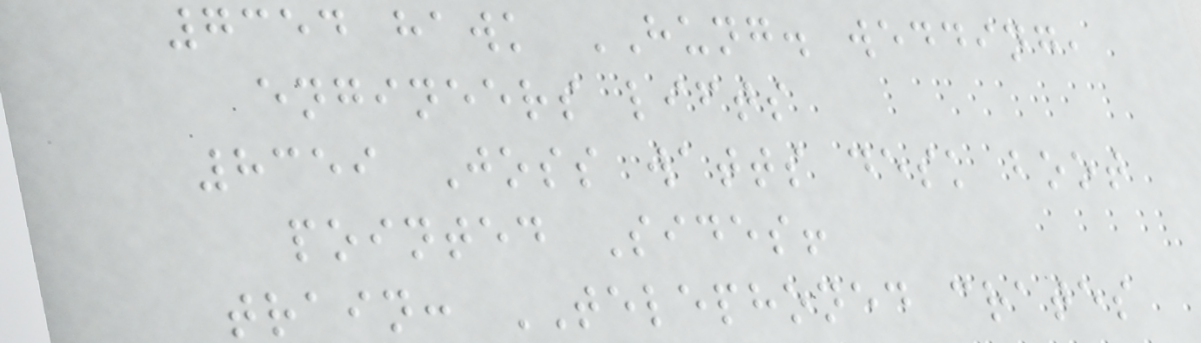7354 hawk HUNG. wedding,
engineers lifts
8359 Joss watts desk boot
pointed Sides!
train: TELEPHONED crates
